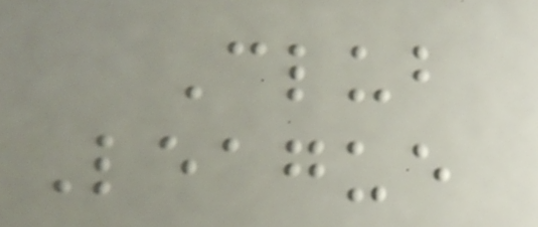Club
League
